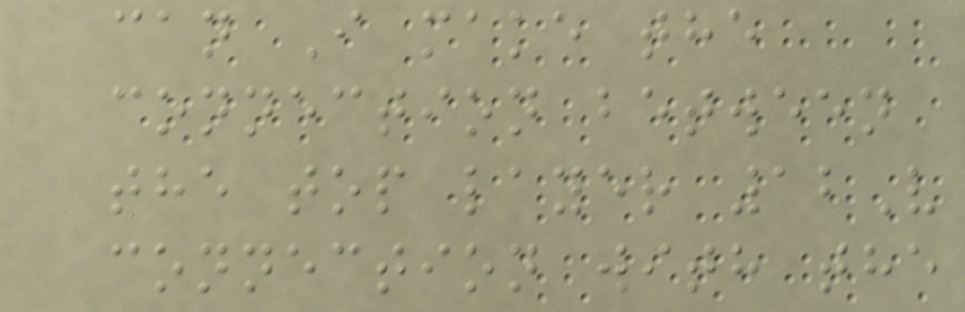can I make the
connection between
the top layer 12V
connection with the
